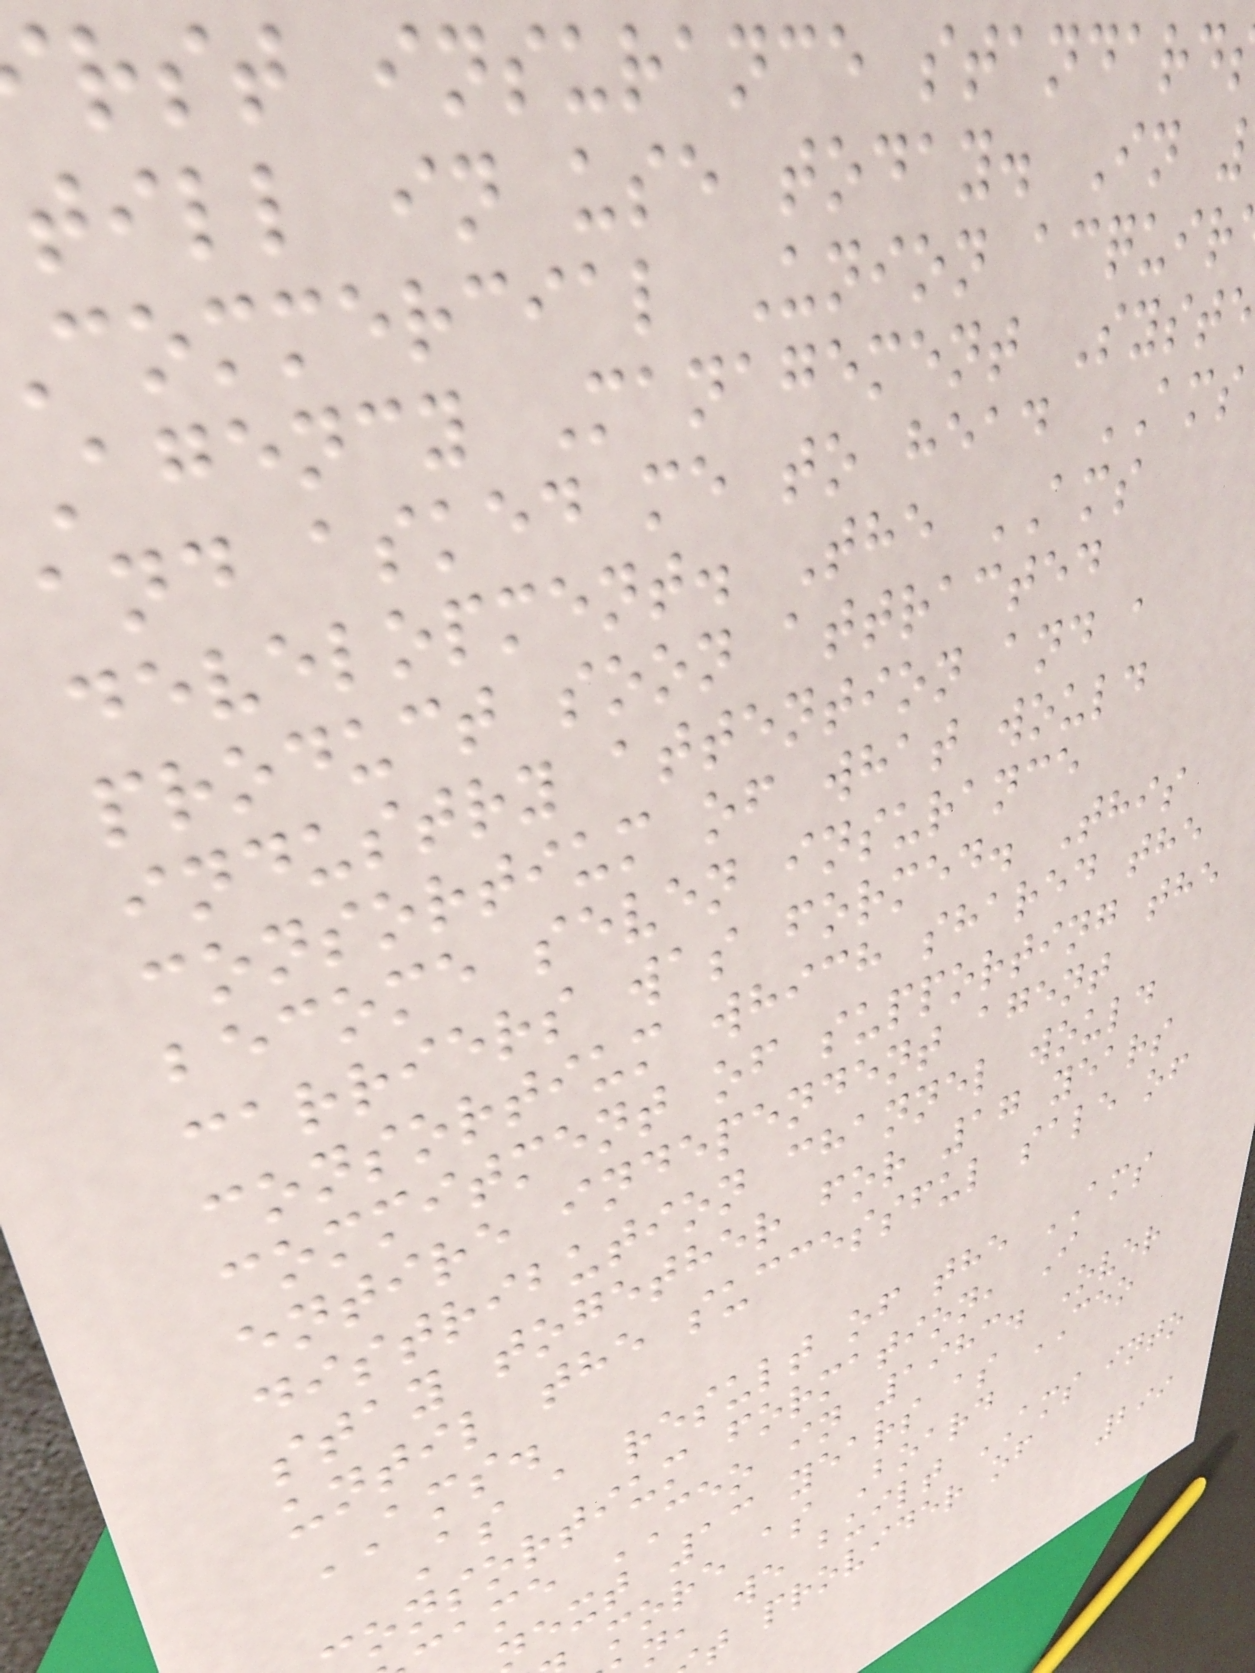rst insurance standard
till in use today. In
commercial Union acquir
Agency Management Syste
and asked me to head AMS
development. The AMS
product soon attracted
industry attention and a
consortium of what would
become seven insurance
carriers was formed. This
consortium which shared the
commitment of supporting the
entire independent agent
distribution channel would
stay together for 17 years
until the successful sale of
AMS.
As a result of the AMS
onsortium formation, I
ame CEO in 1983. Over
ext 13 years as CEO
more as Board
n, we built AMS into
t provider of
299
